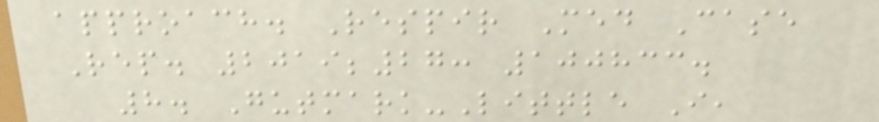approach. Respir Med Case
Rep. 2019;27: 100833.
8. Gutmark-Little I,
